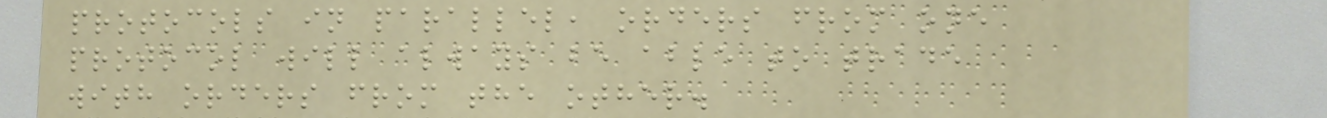protocols in parallel, orders from one
protocol will always be able to trade
with orders from the other.
